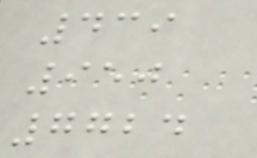439
950
7724
